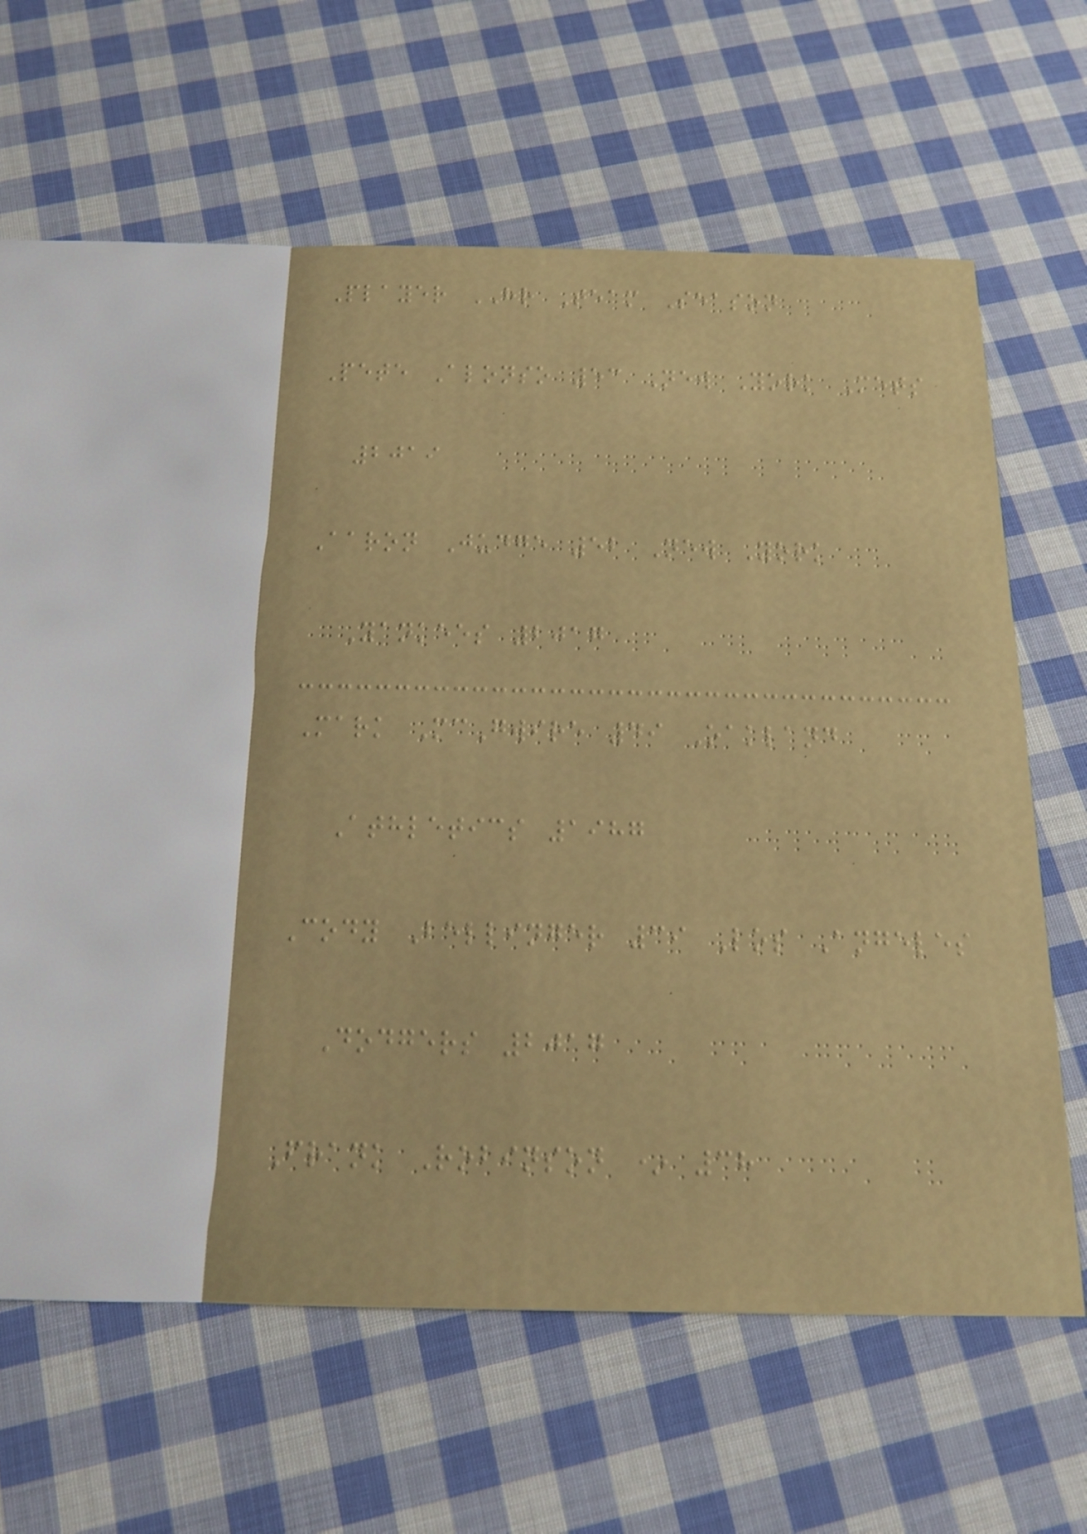Player HR Team Season
Pete Alonso 53 New York Mets
2019
Aaron Judge 52 New York
Yankees 2017
Mark McGwire 49 Oakland
Athletics 1987
Cody Bellinger 39 Los Angeles
Dodgers 2017
Frank Robinson * 38
